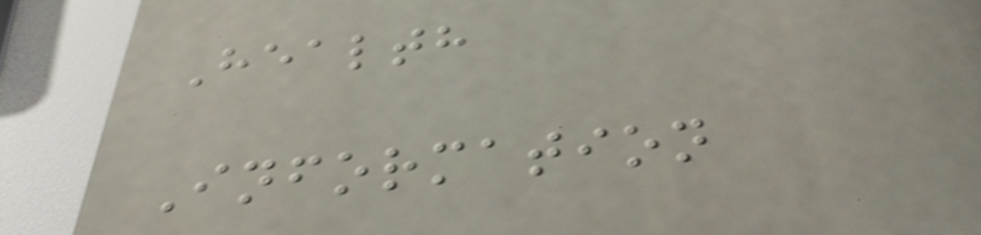Health
Information
